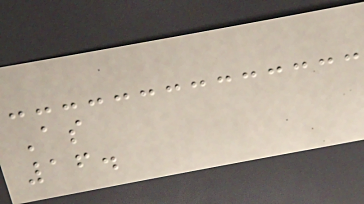As
16.
